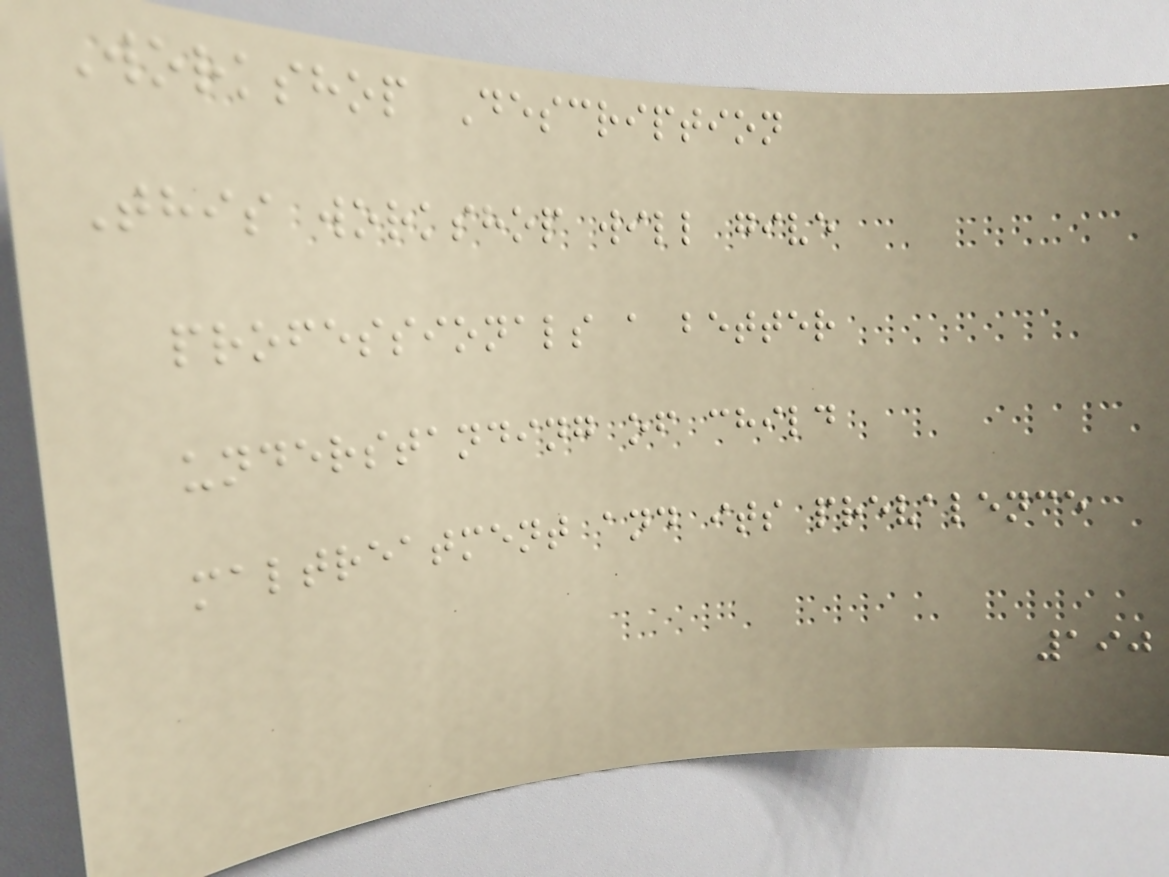Workshop Description
This workshop will give
professionals a better
understanding of child
maltreatment and its prevalence
190
